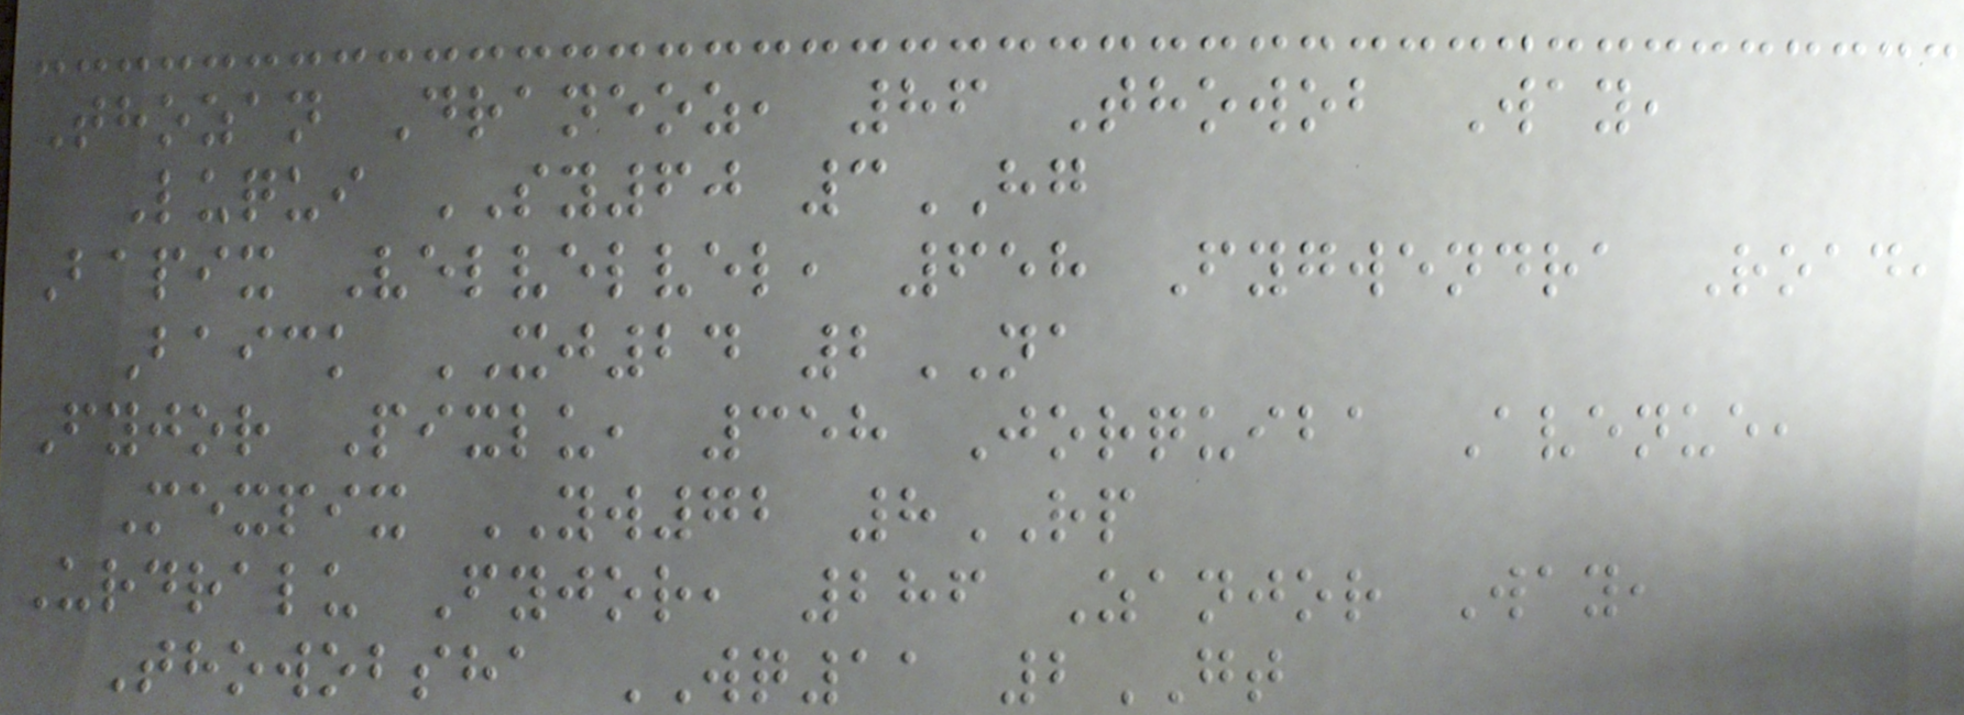Thozan Draneoz, 86 Thowob Way,
Luqui SY60 3HG
Bapix Velvelvel, 658 Fygwendra Road,
Baick XJ24 2NA
Fyjor Pixlu, 358 Jorquiba Avenue,
Mexpix YW72 8RP
Urdralu Fyjor, 286 Zanjor Way,
Thowobsha WQ11 2GT
